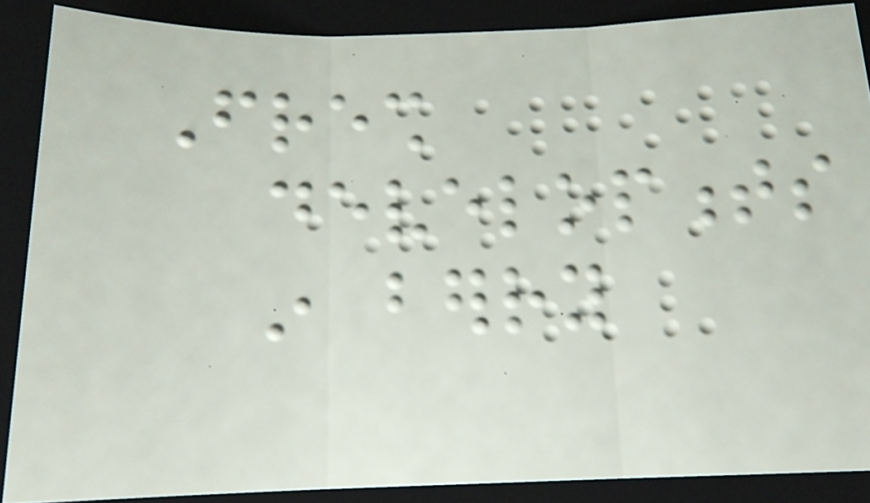Fresh
developments
in berry
